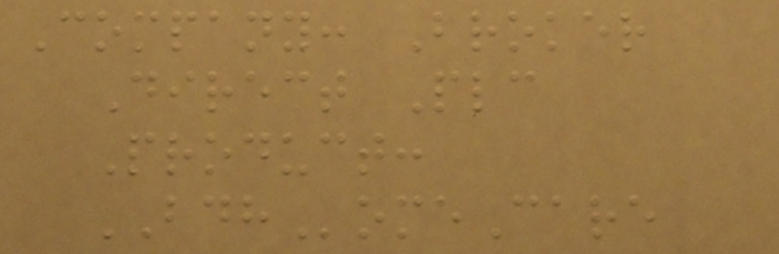Company: Broker
Direct Plc
Product:
BDHomeCare
